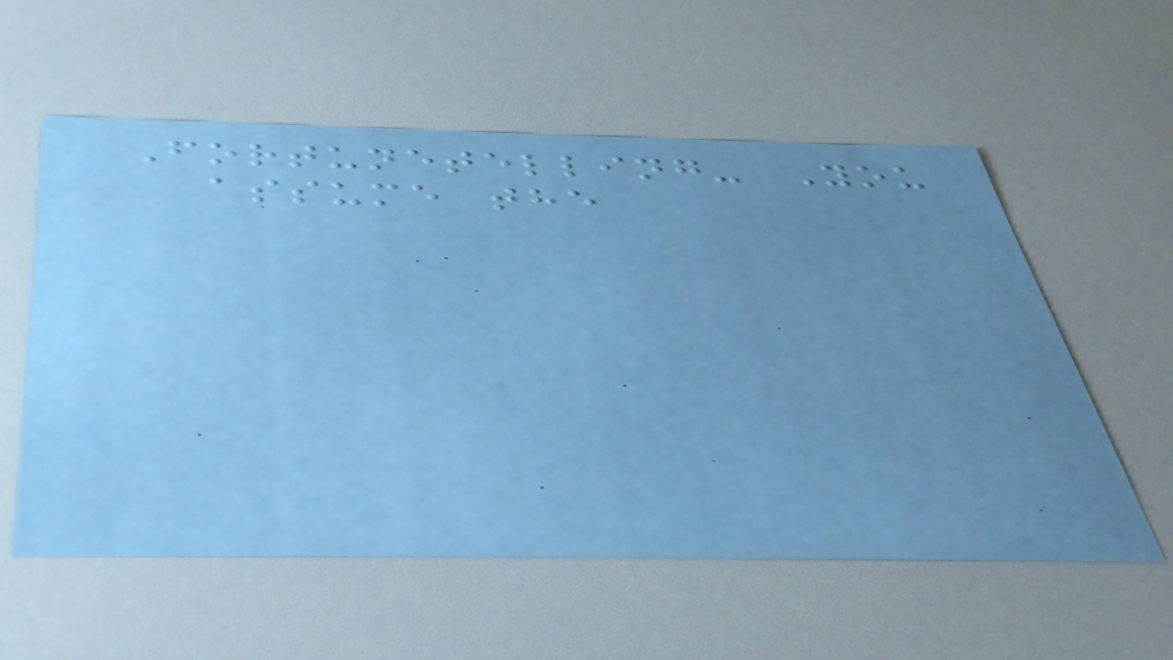Fortunetelling- You
assume the
